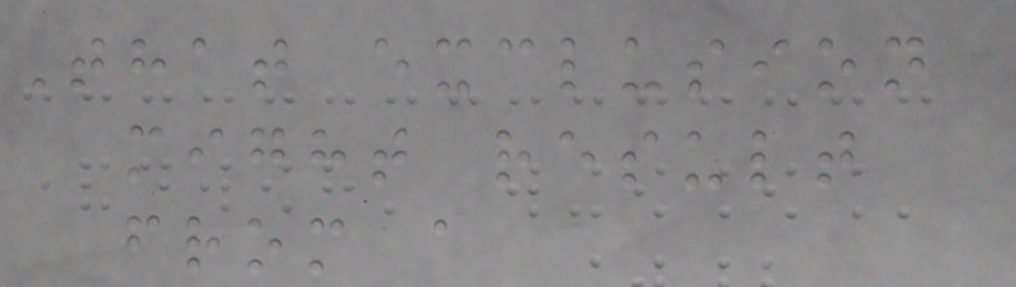That exclusion
might result
from a
